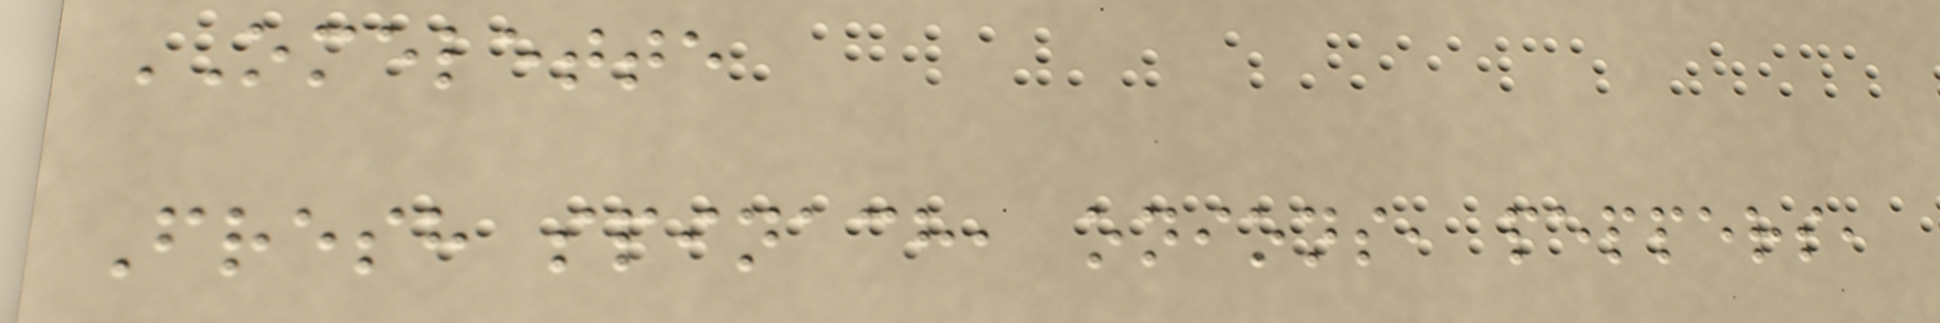OMELETTE
Fresh spinach, onions, peppers,
